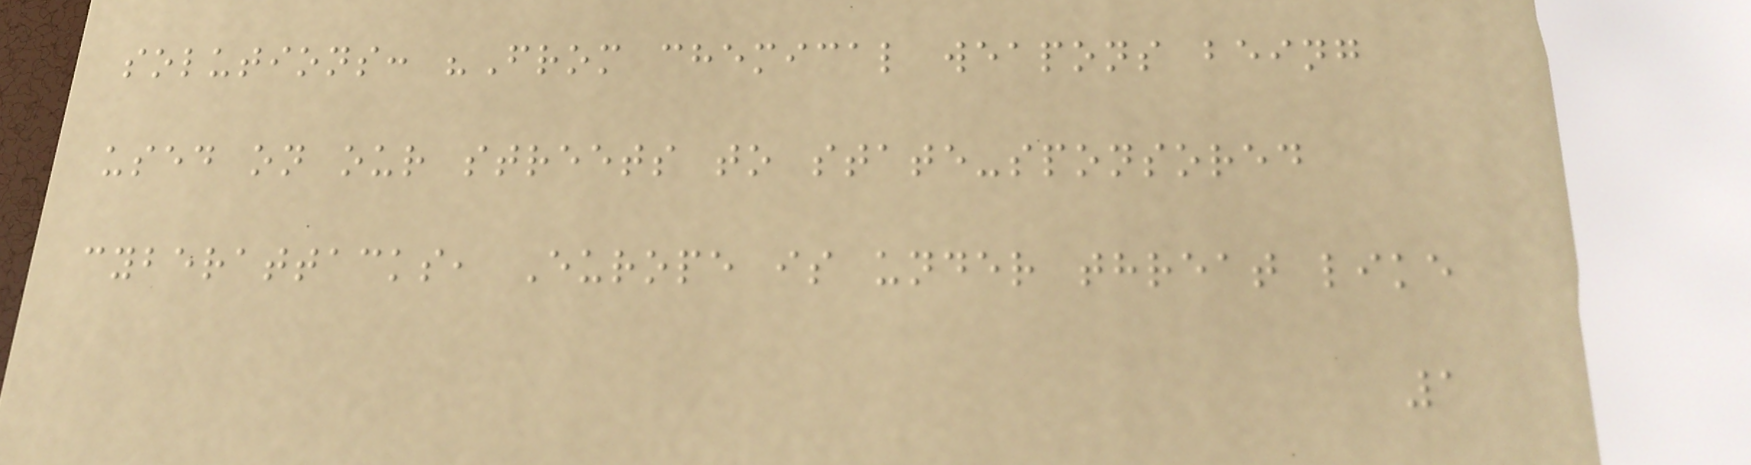solutions: "From chemical weapons being
used on our streets to state-sponsored
cyberattacks, Europe is under threat like
1
